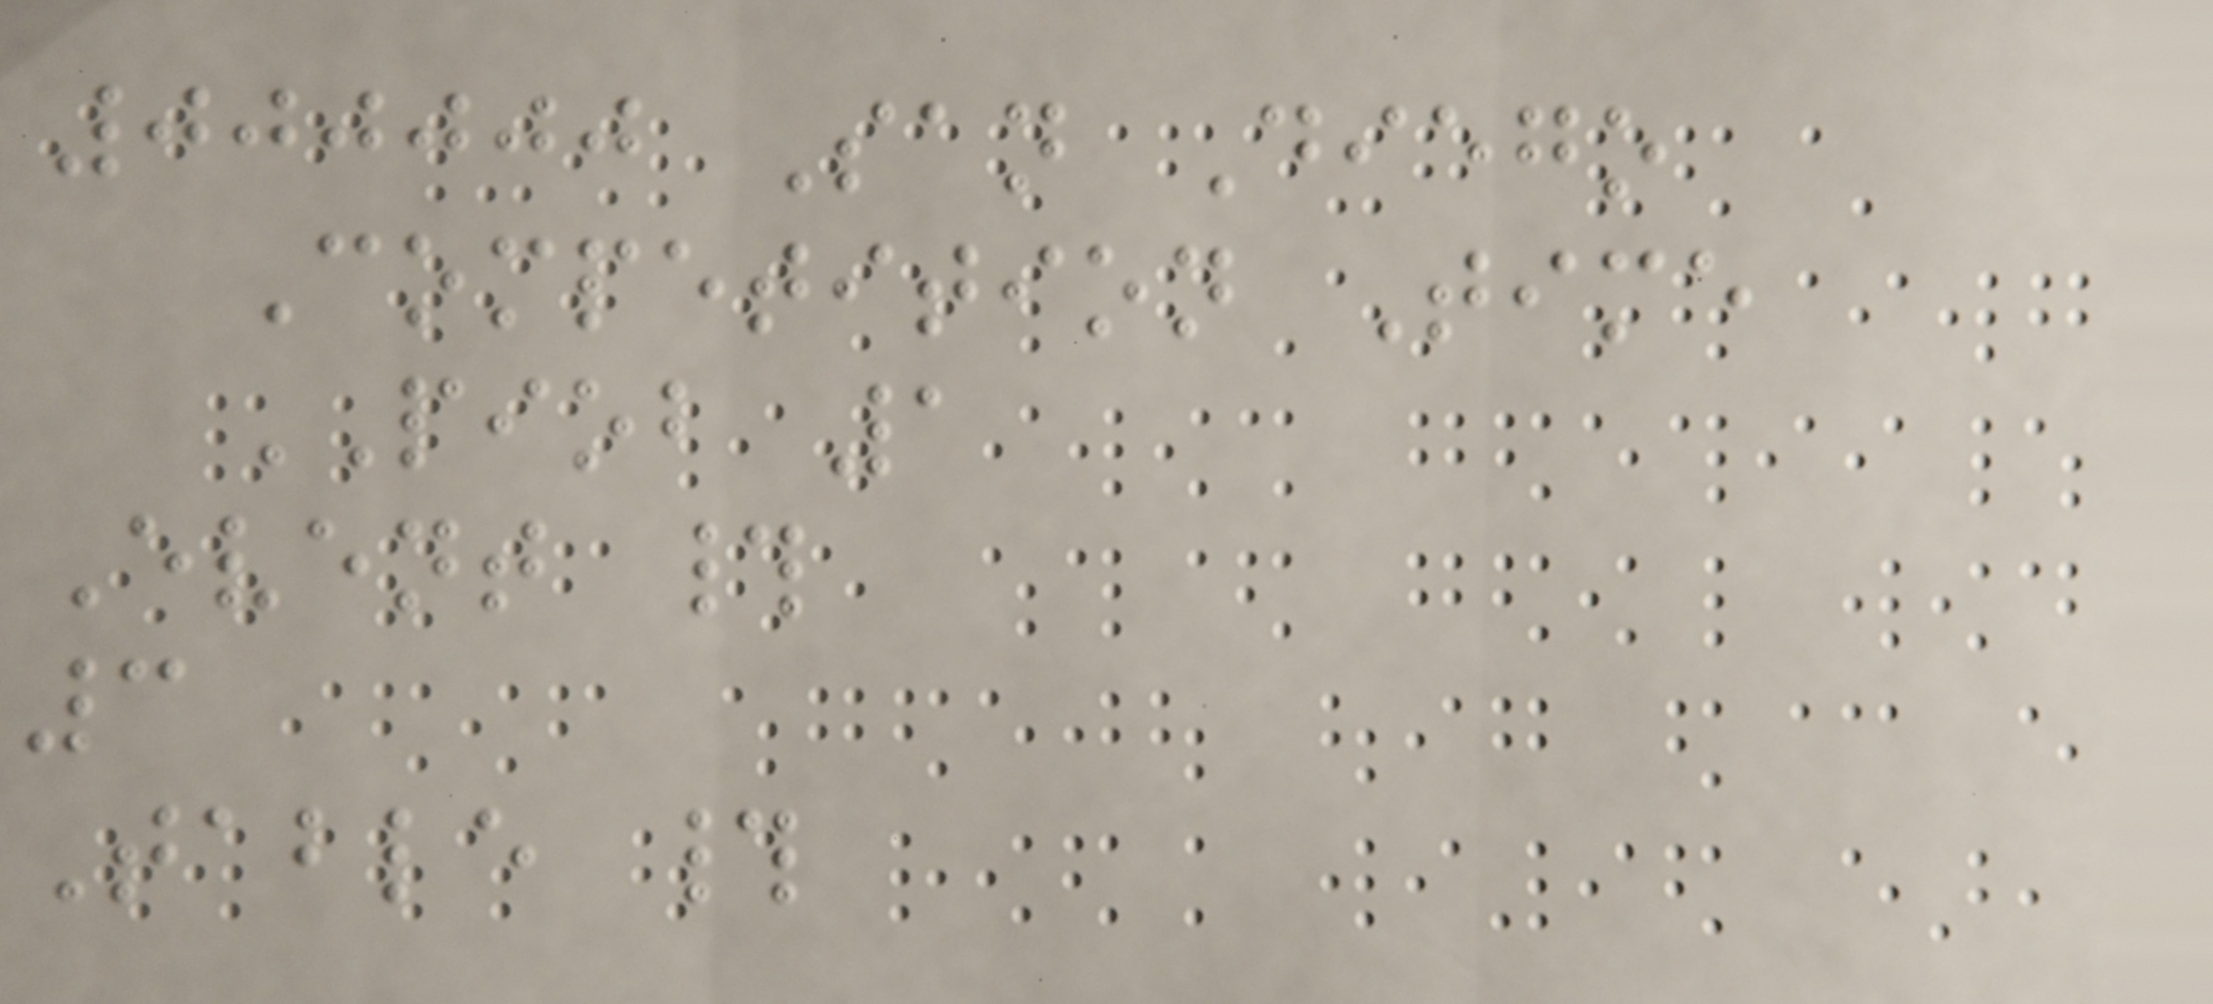000000 San Diego
Competition Time
PIOB 1
Event #
3
Table #
